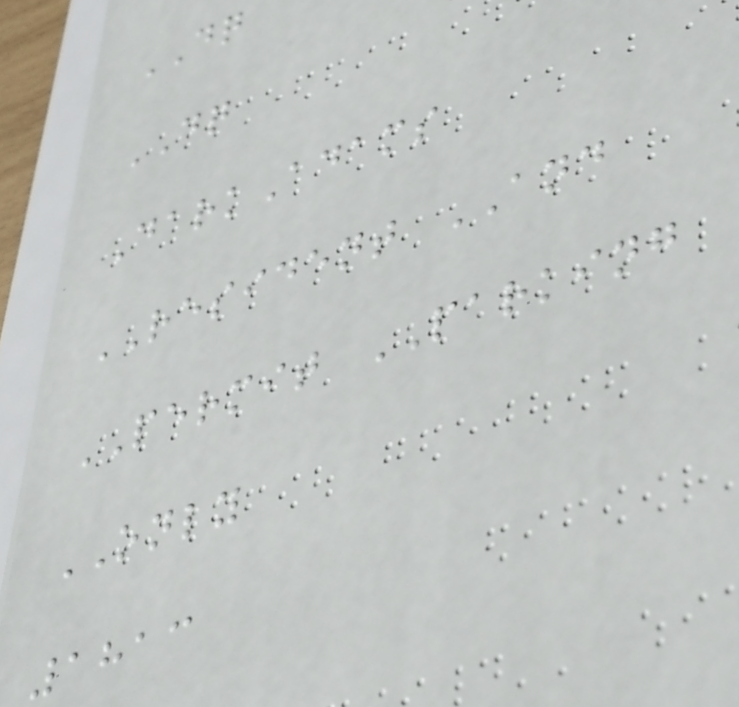DQ
DQ
DarkAdams
RESIDENT AND
PERMIT PARKING
ONLY
1813
